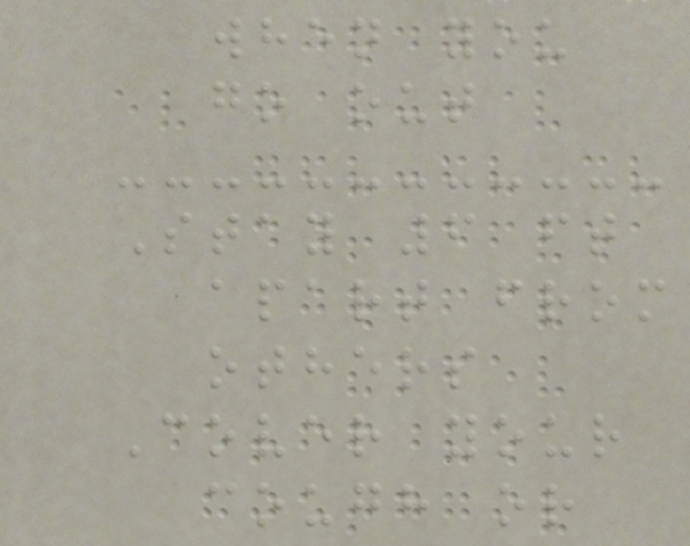when you
go out
Stay 6 ft
apart from
others
Cover your
cough or
